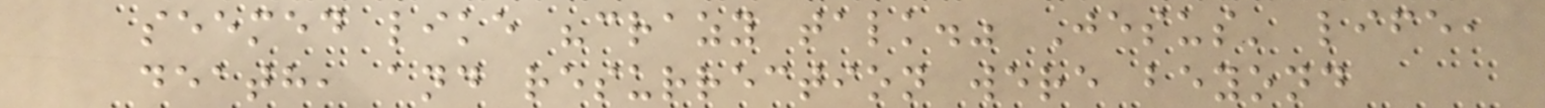seemed like "crazy talk." Jesus' life,
death, and resurrection were beyond
